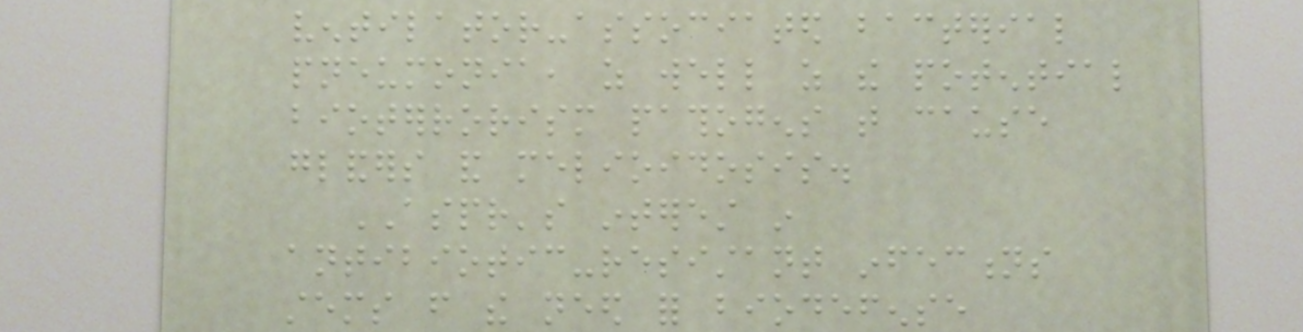ventilator-associated bacterial
pneumonia, as well as the potential
bioterrorism pathogens that cause
glanders and melioidosis.
ASPR's interest in
antibiotic-resistant infections
stems from the need for biodefense
